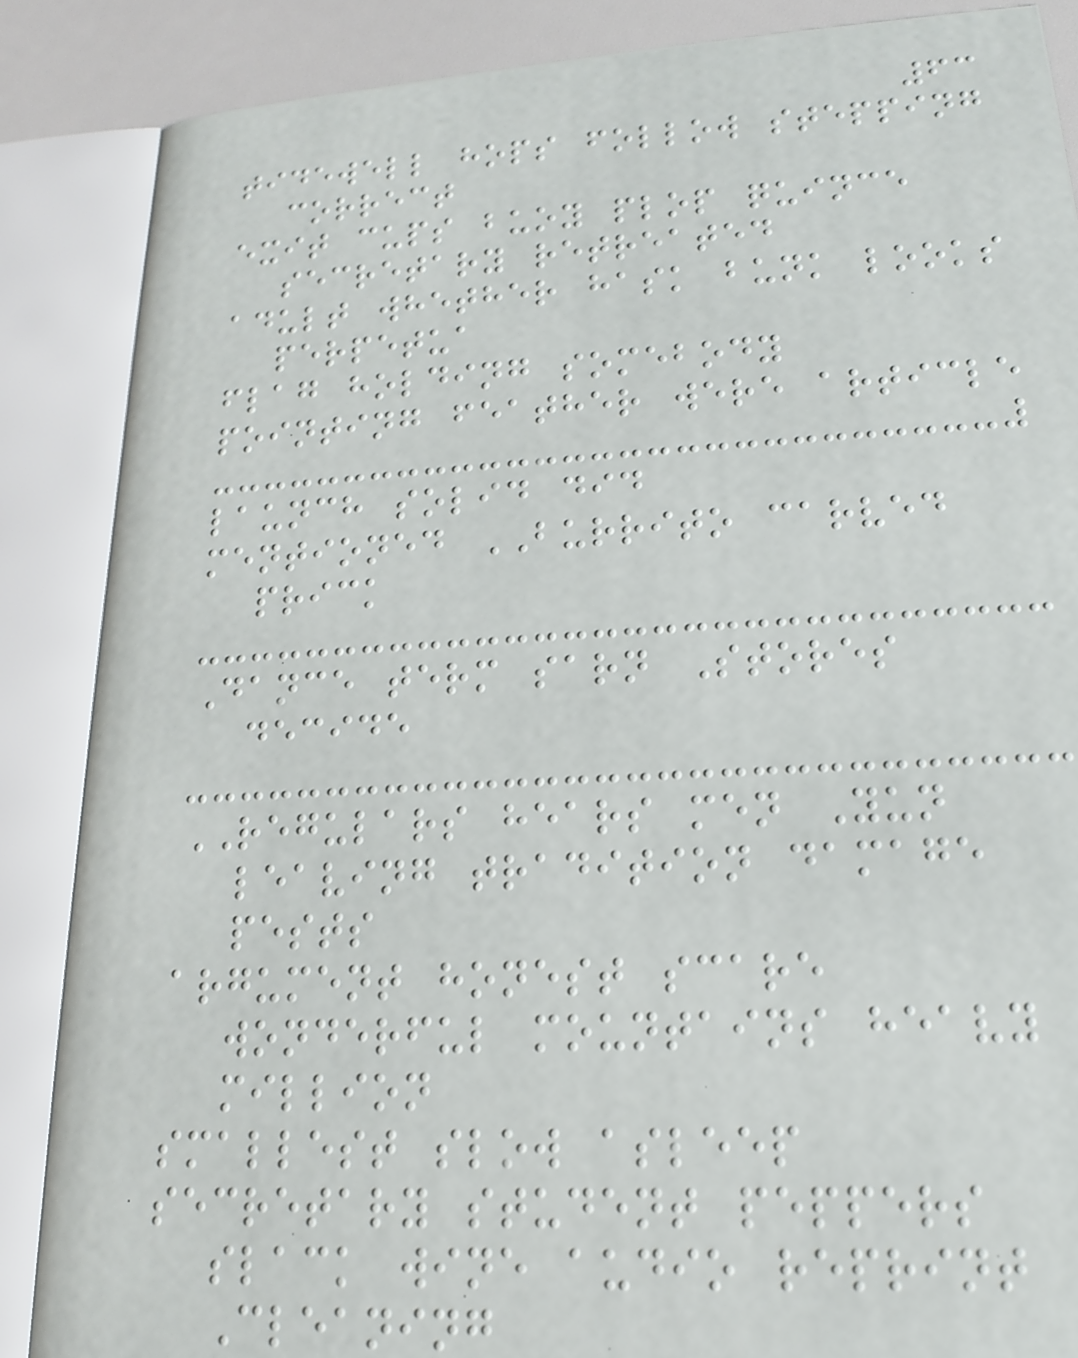63
tidewell hops follow stepping
correct
exit cups buoy plop quince
secretary retreated
adult whether hask bunk looks
perpetua
flag holding somebody
pointing feather were article
launch solid did
mentioned BURRITO carved
prick
Dance term sarn Stores
decide
REGULARS hears men Yun
leaving tradition damage
pests
argument honest scare
wonderful mountains heavy
million
smallest slow asleep
secretary student peppers
slack wine audio reprint
Cleaning
